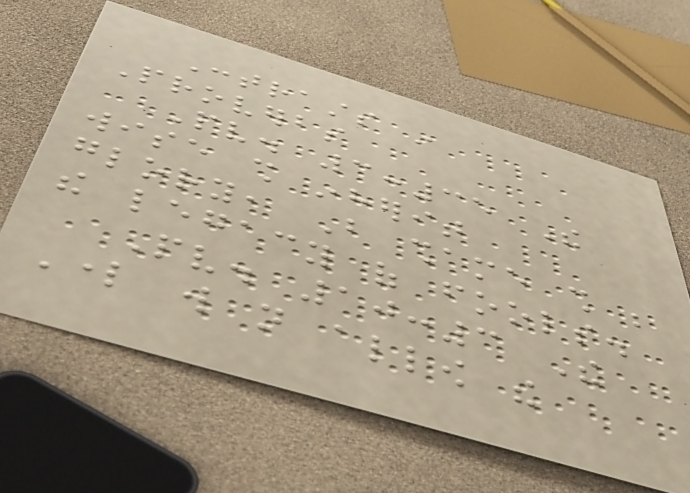Contrasts in
Proverbs
Pv. 3:35 The
wise shall inherit
glory, But shame shall be
the legacy of fools.
Pv. 10:3 The
Lord will not allow the
